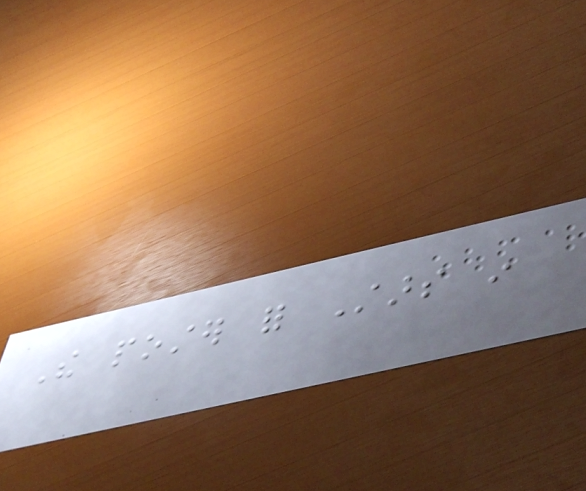The poster for Stars in
